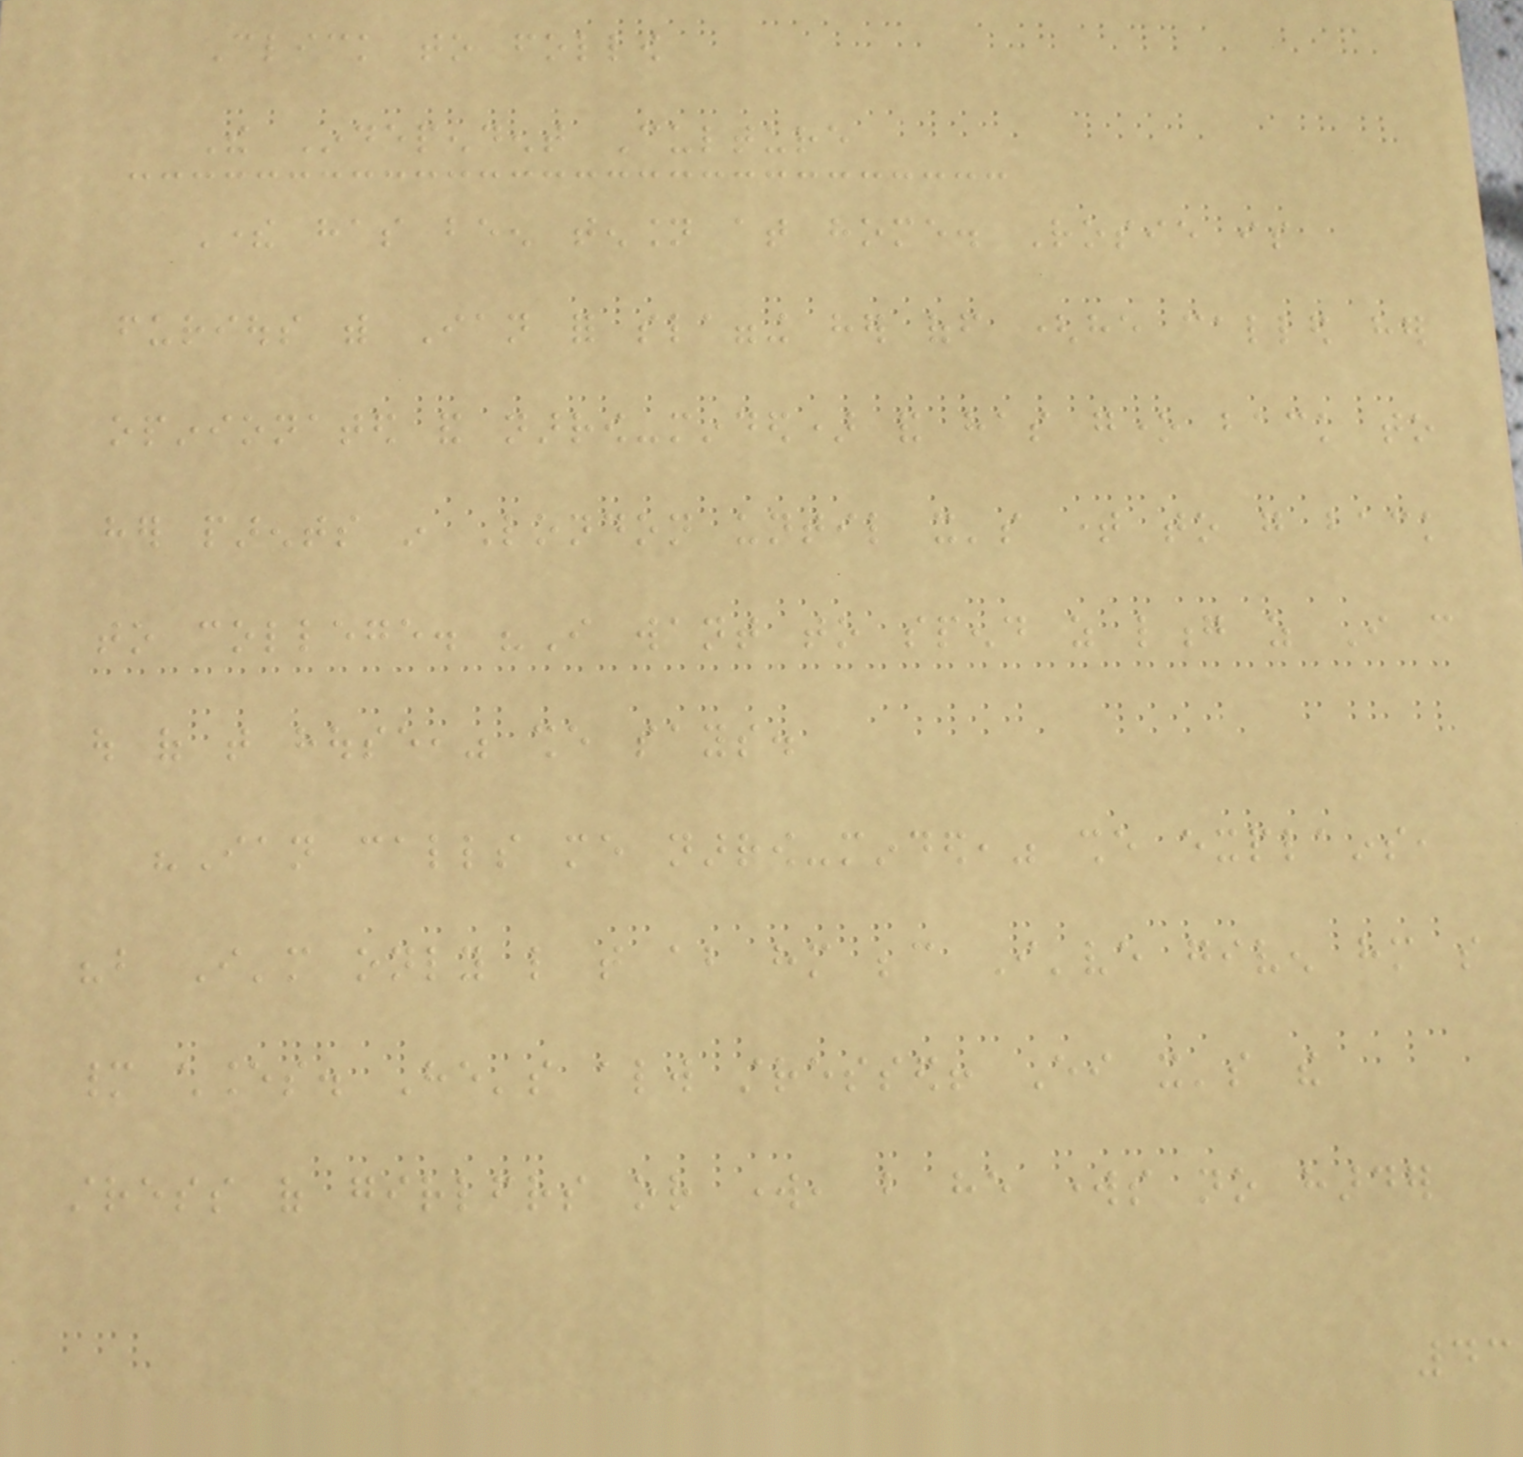Click to follow
The Independent Culture
There has been tension at home. Rosie is
furious with Ian for slagging her off (he called her
opinionated and narrow-minded) and has gone back to
her parents in London until it's time to go back
to college. "I want to spend as long as I can
out of that house," she says.
"Ian calls me narrow-minded," she explains,
"but I'm only like that about him because I've given him so
many chances. He's always stressed! Either it's the
stress of girlfriends or work, but he works no harder
43
